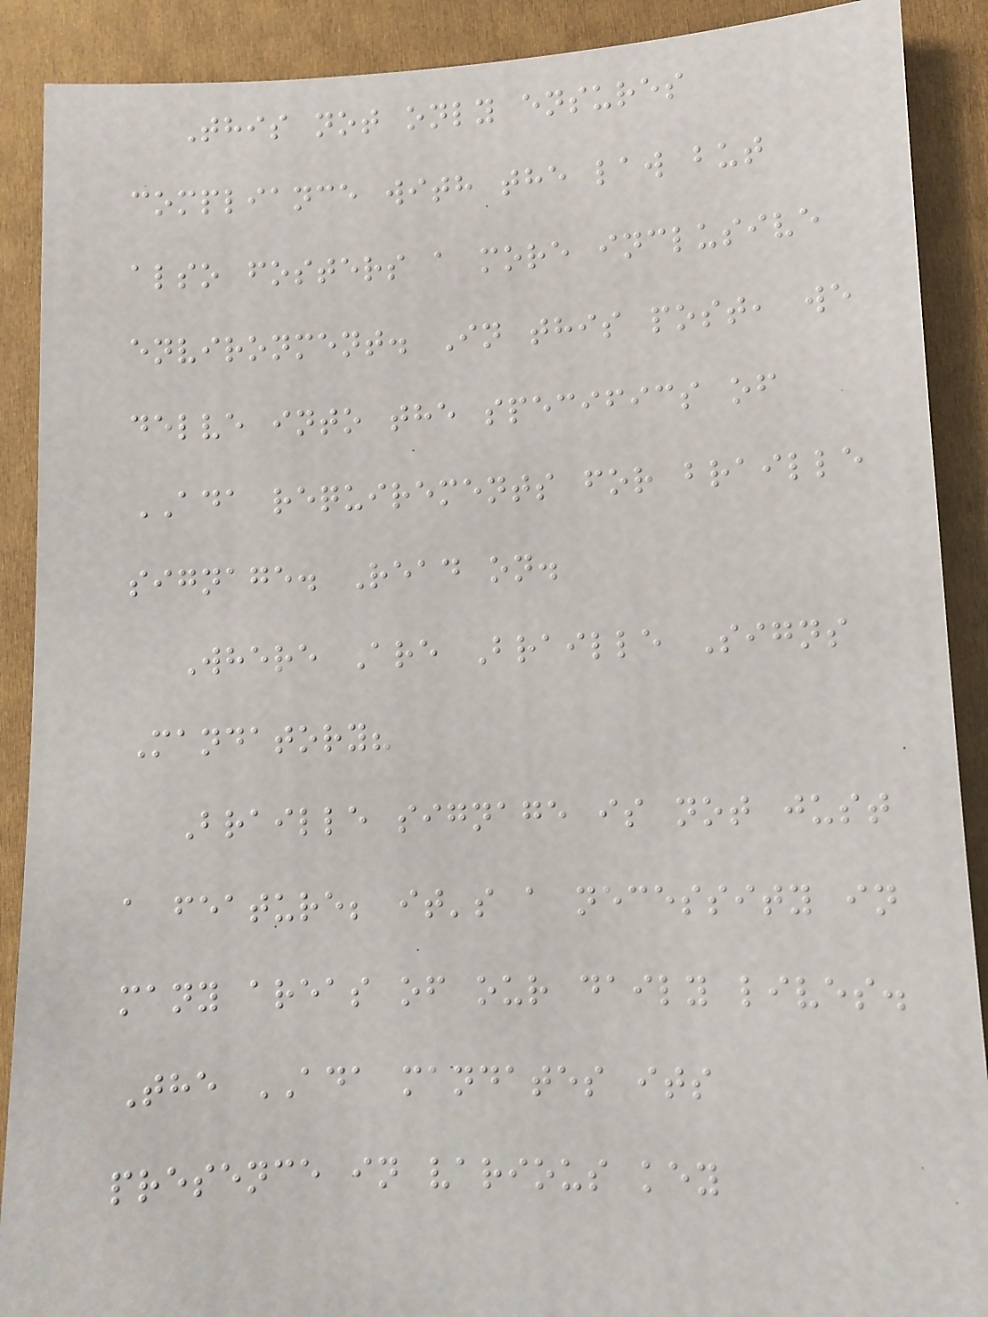This not only ensures
compliance with the law but
also fosters a more inclusive
environment. In this post, we
delve into the specifics of
ADA requirements for braille
signage. Read on.
Where Are Braille Signs
Mandatory?
Braille signage is not just
a feature; it's a necessity in
many areas of our daily lives.
The ADA mandates its
presence in various key
